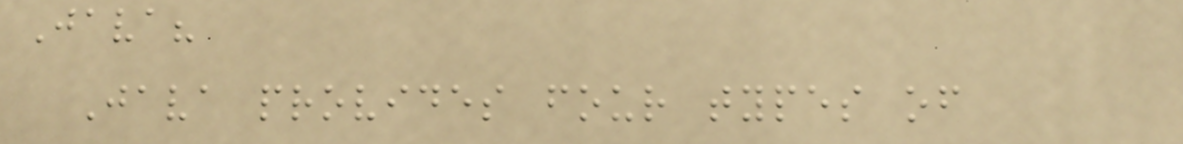Java?
Java provides four types of
